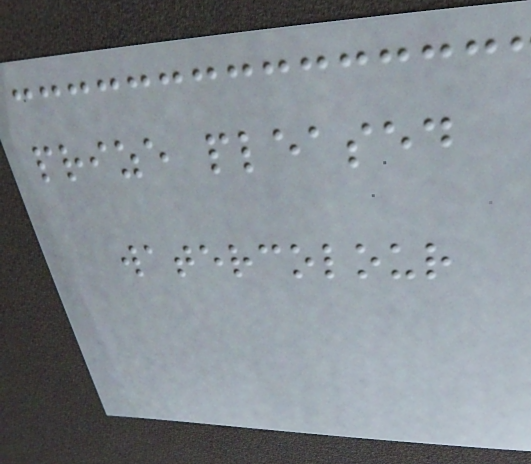prize pleased
watercolour
